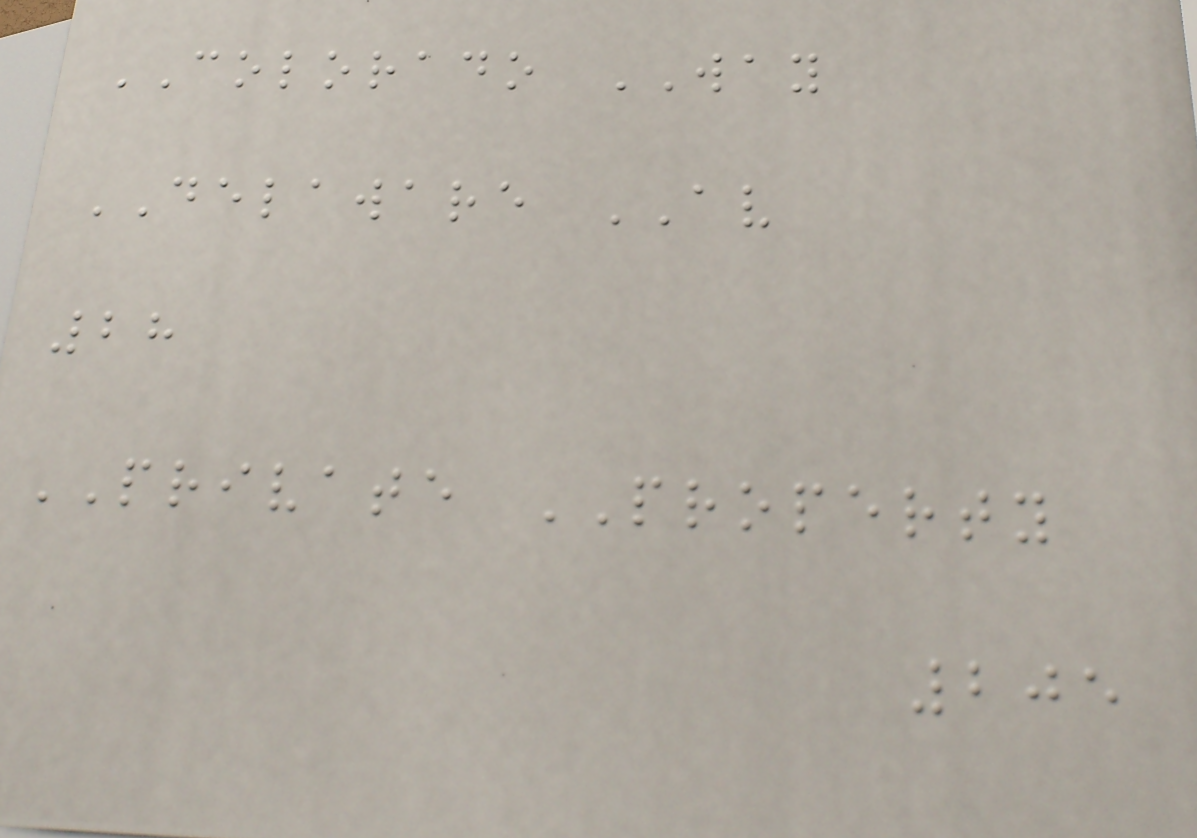COLORADO WAY
DELAWARE AV
28
PRIVATE PROPERTY
205
